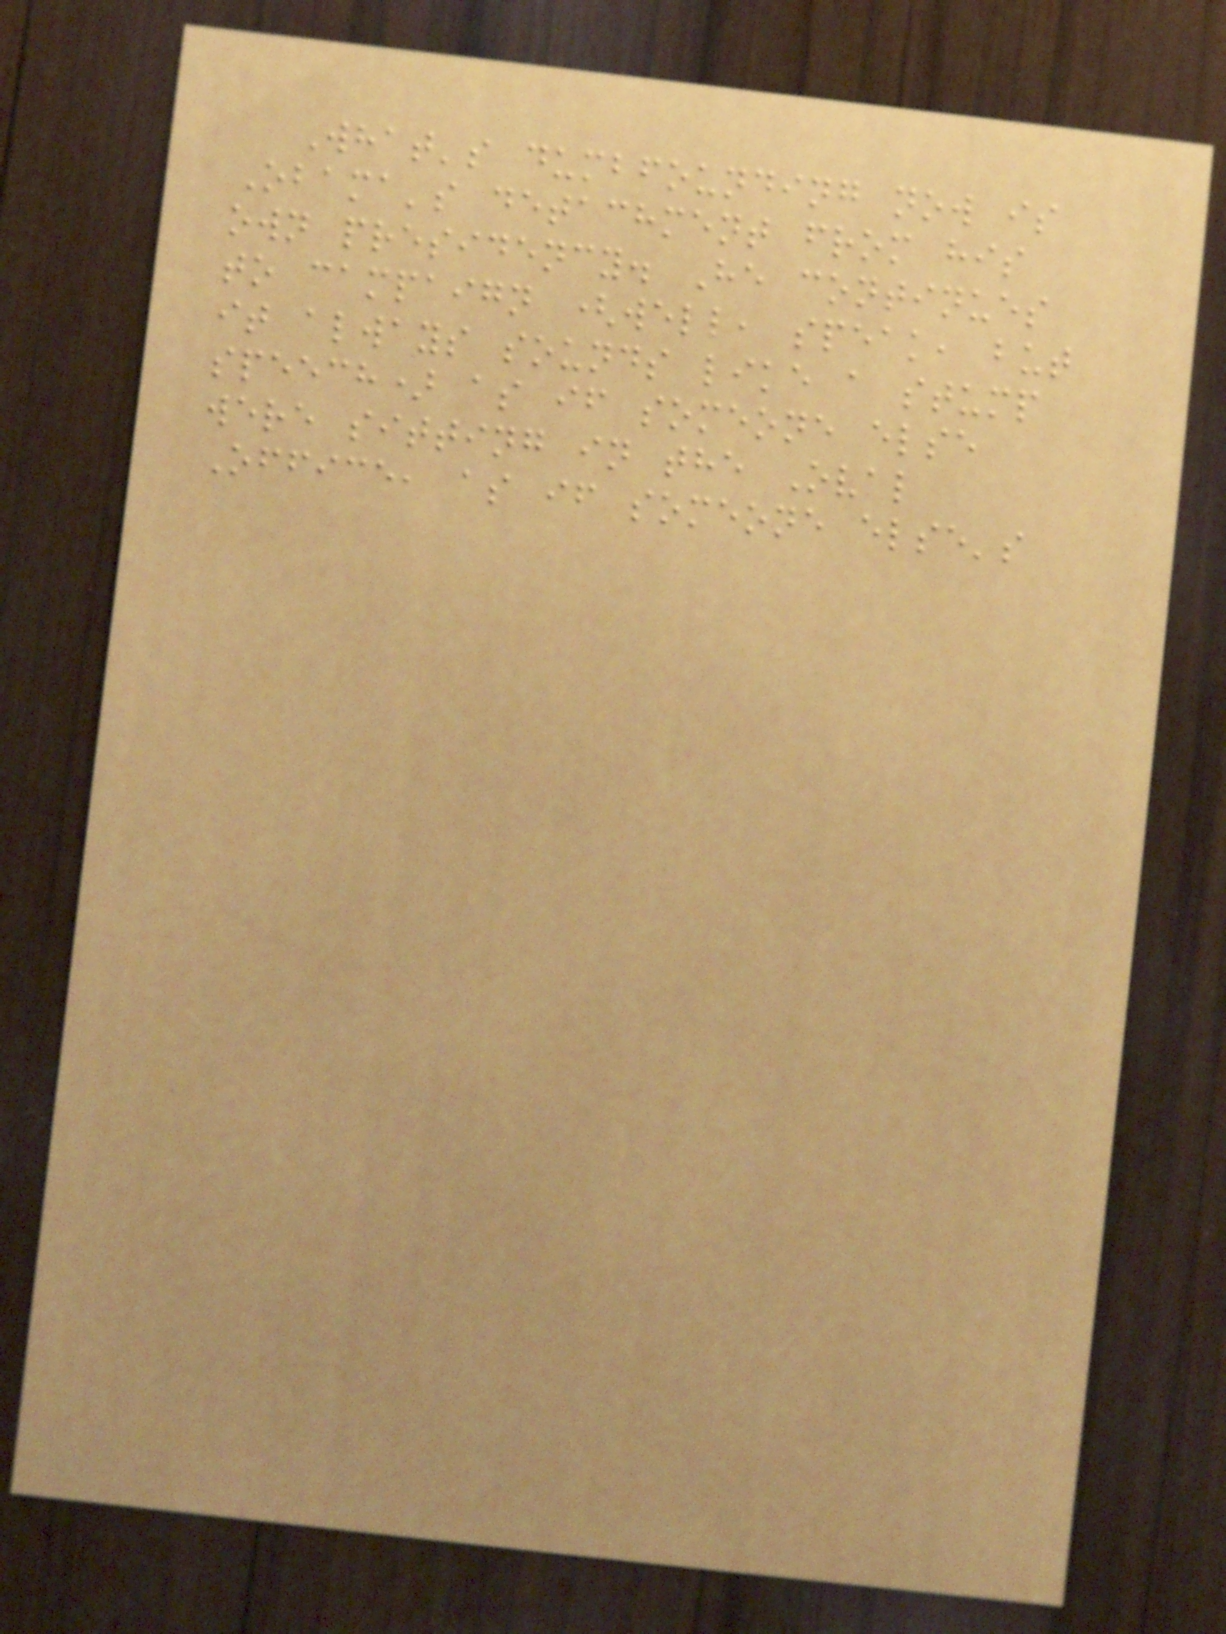What's dumbfounding now is
Obama's detachment from his
own presidency. He continues
to campaign (well, speak, but
it always sounds like a stump
speech) as if someone else
were sitting in the Oval
Office, as if someone else's
